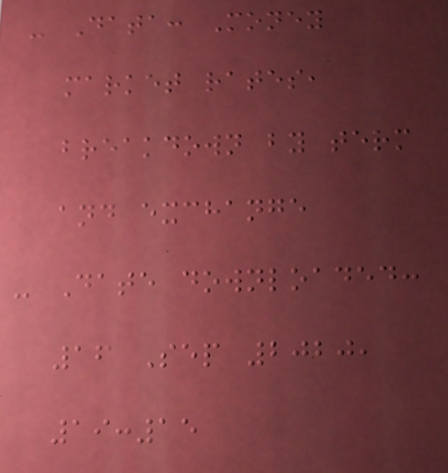- Data: Money
market rates,
breakdown by term
and exchange
- Date downloaded:
16 Sep 2020,
19:15
